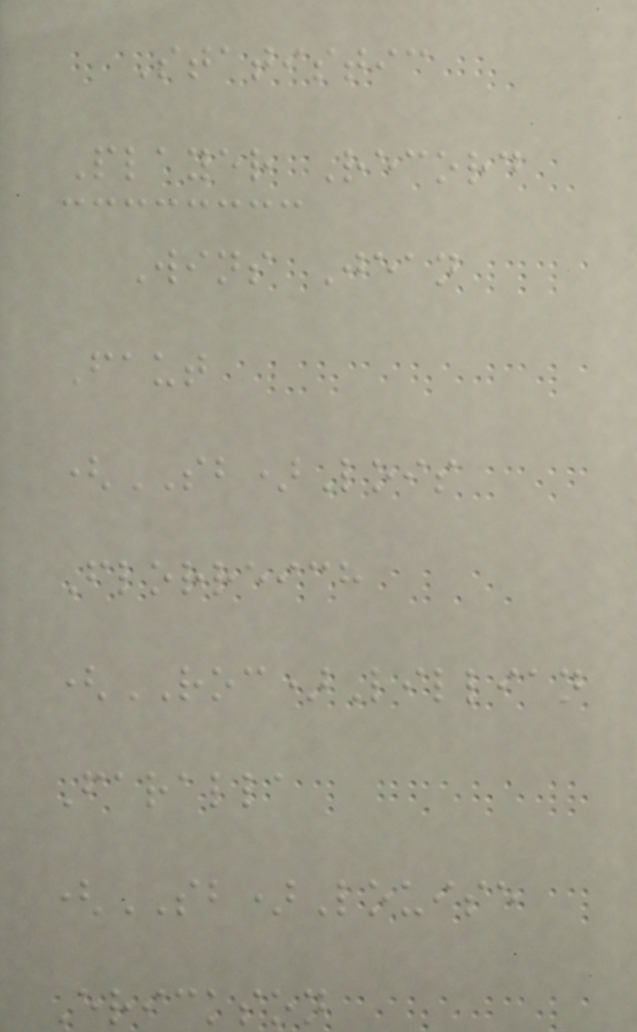Statistic
Player Record
Wins Jean
Faut
(SB)Lois
Florreich
(ROC)Lillian
Faralla
(SB)Louise
Erickson
